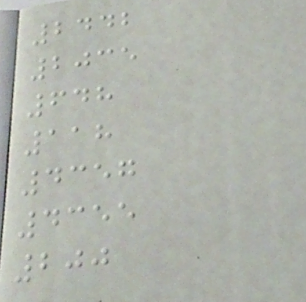2442
2035
648
118
4357
4355
200
